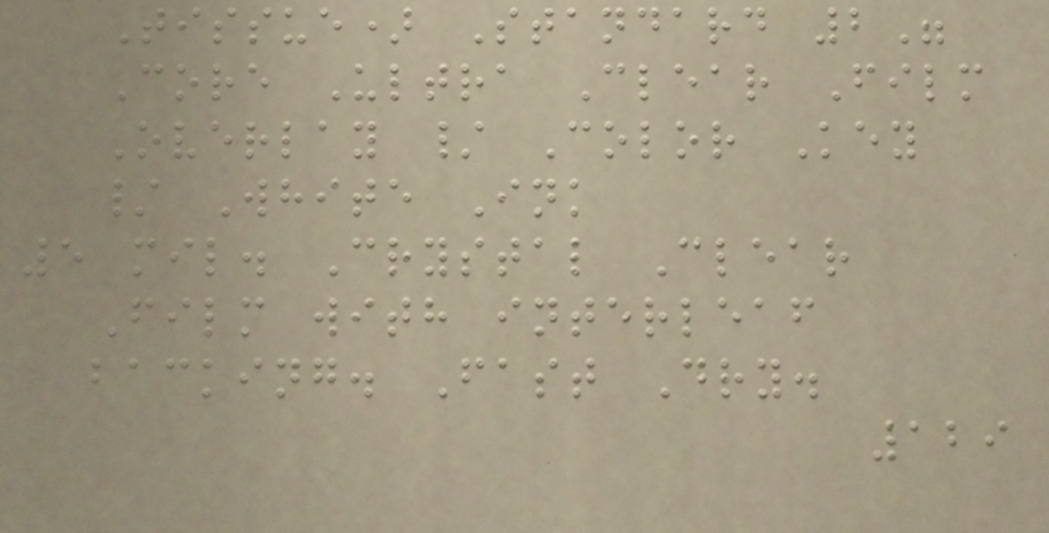Tissue) Standard 2"
Core Ultra Clear Film
Overlay / Color Key
/ White Ink
5 mil. Crystal Clear
Film with interleaf
backing. Fast Dry.
129
